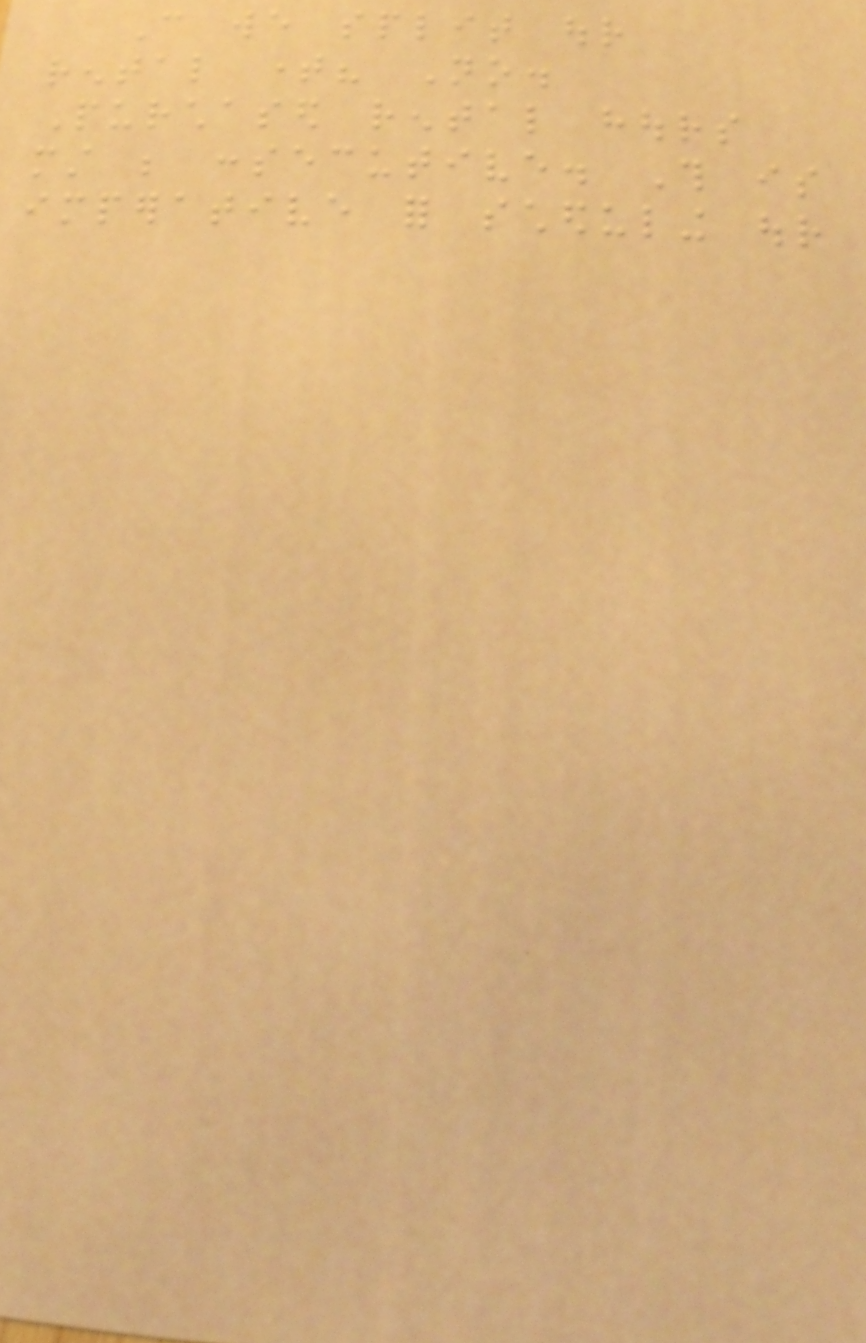Can we split our
rental time? No.
Purchased rental hours
must be consecutive. This is
imperative for scheduling our
